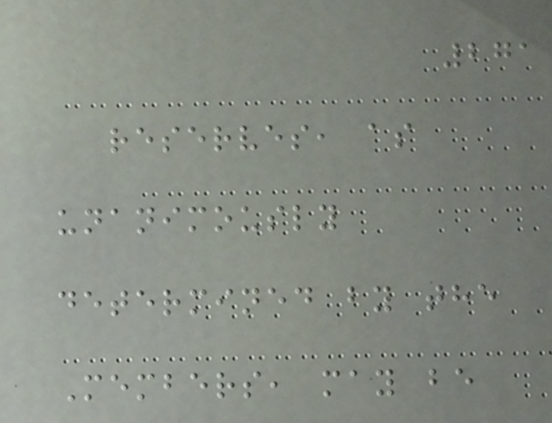271
reserves, as
unanimously
determined by the
Members, may be
